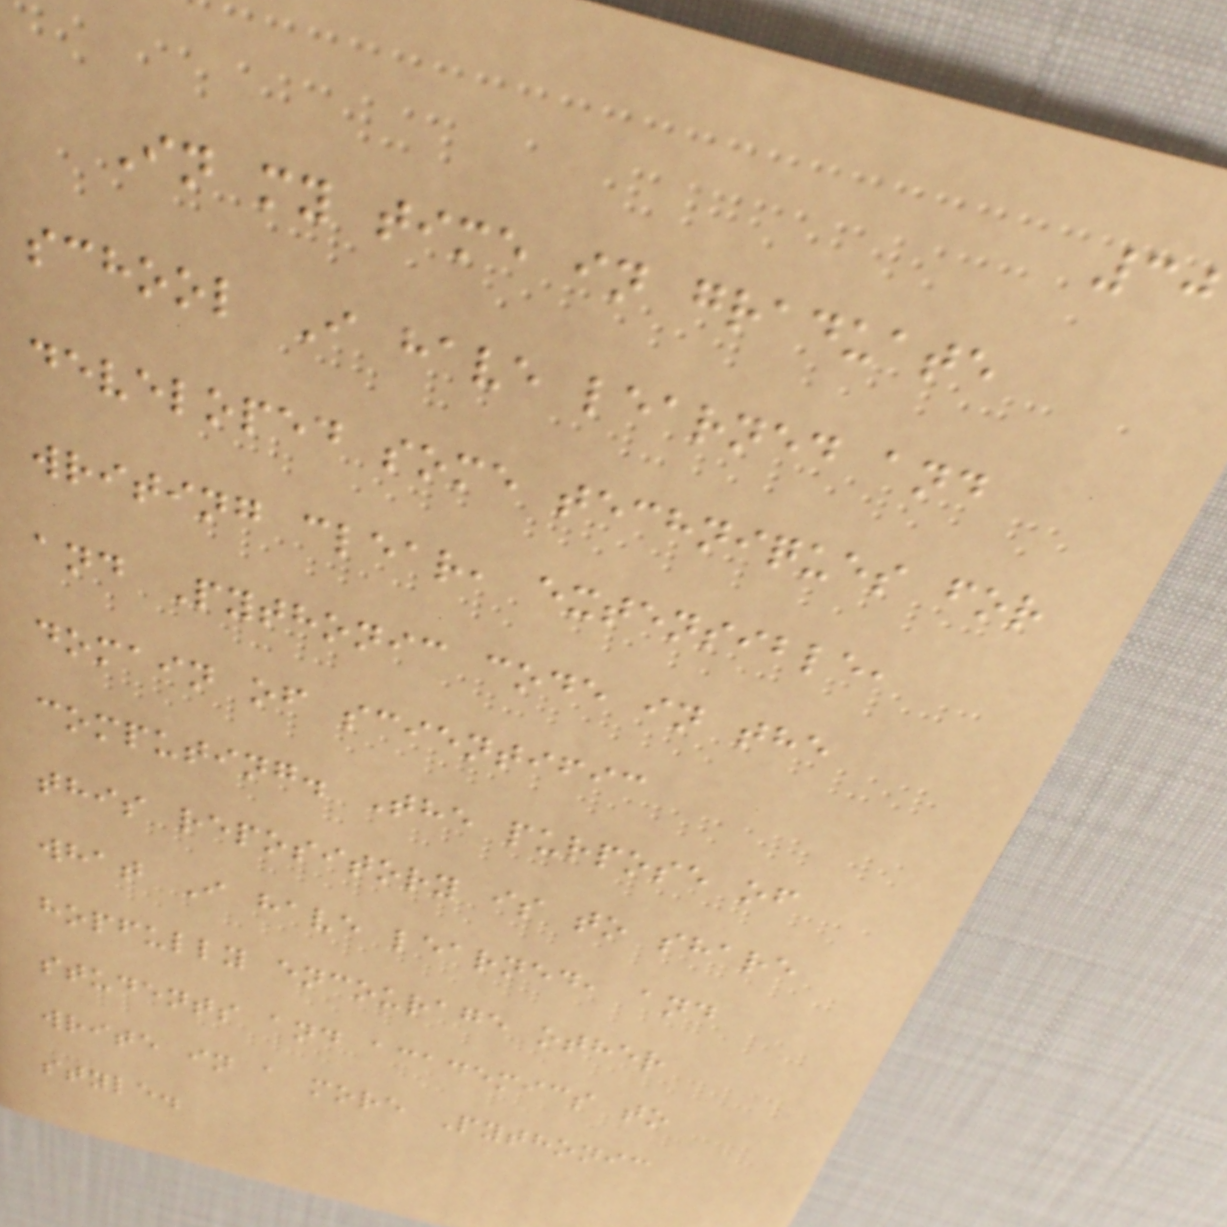30
In my time in graduate
school I have learned and
developed some techniques for
writing clear, extensible,
and Pythonic code in the
domain of scientific
computing. The purpose of
this repository is to share
what I have learned, and
hopfully encourage other
students and academics to
write in a more Pythonic
style.
